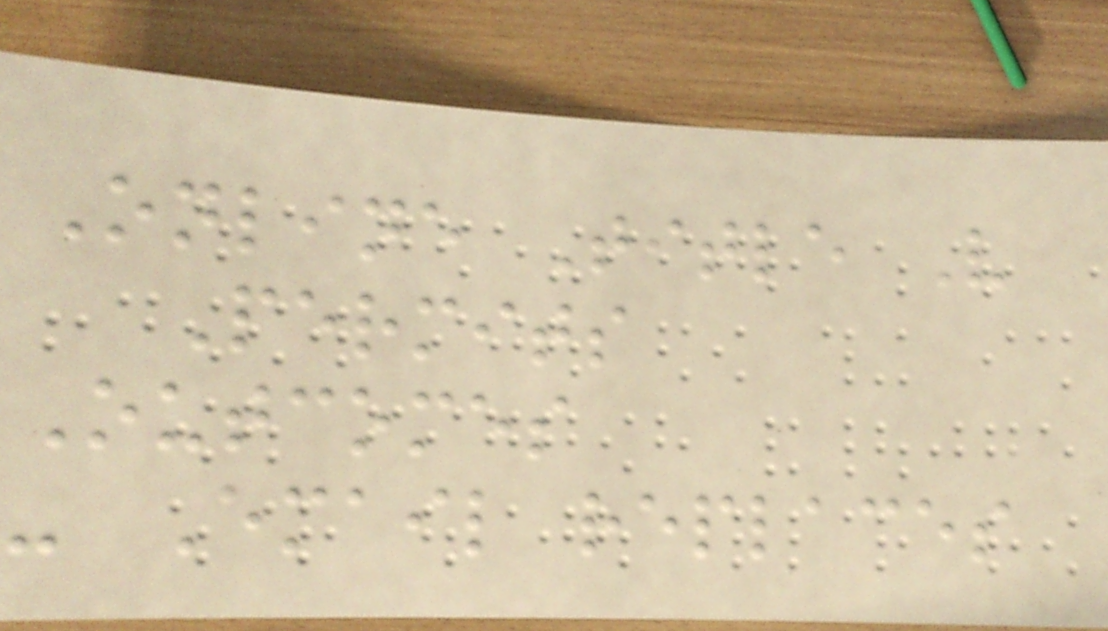Online Title V
Permits
Outcomes
- Email replaces
